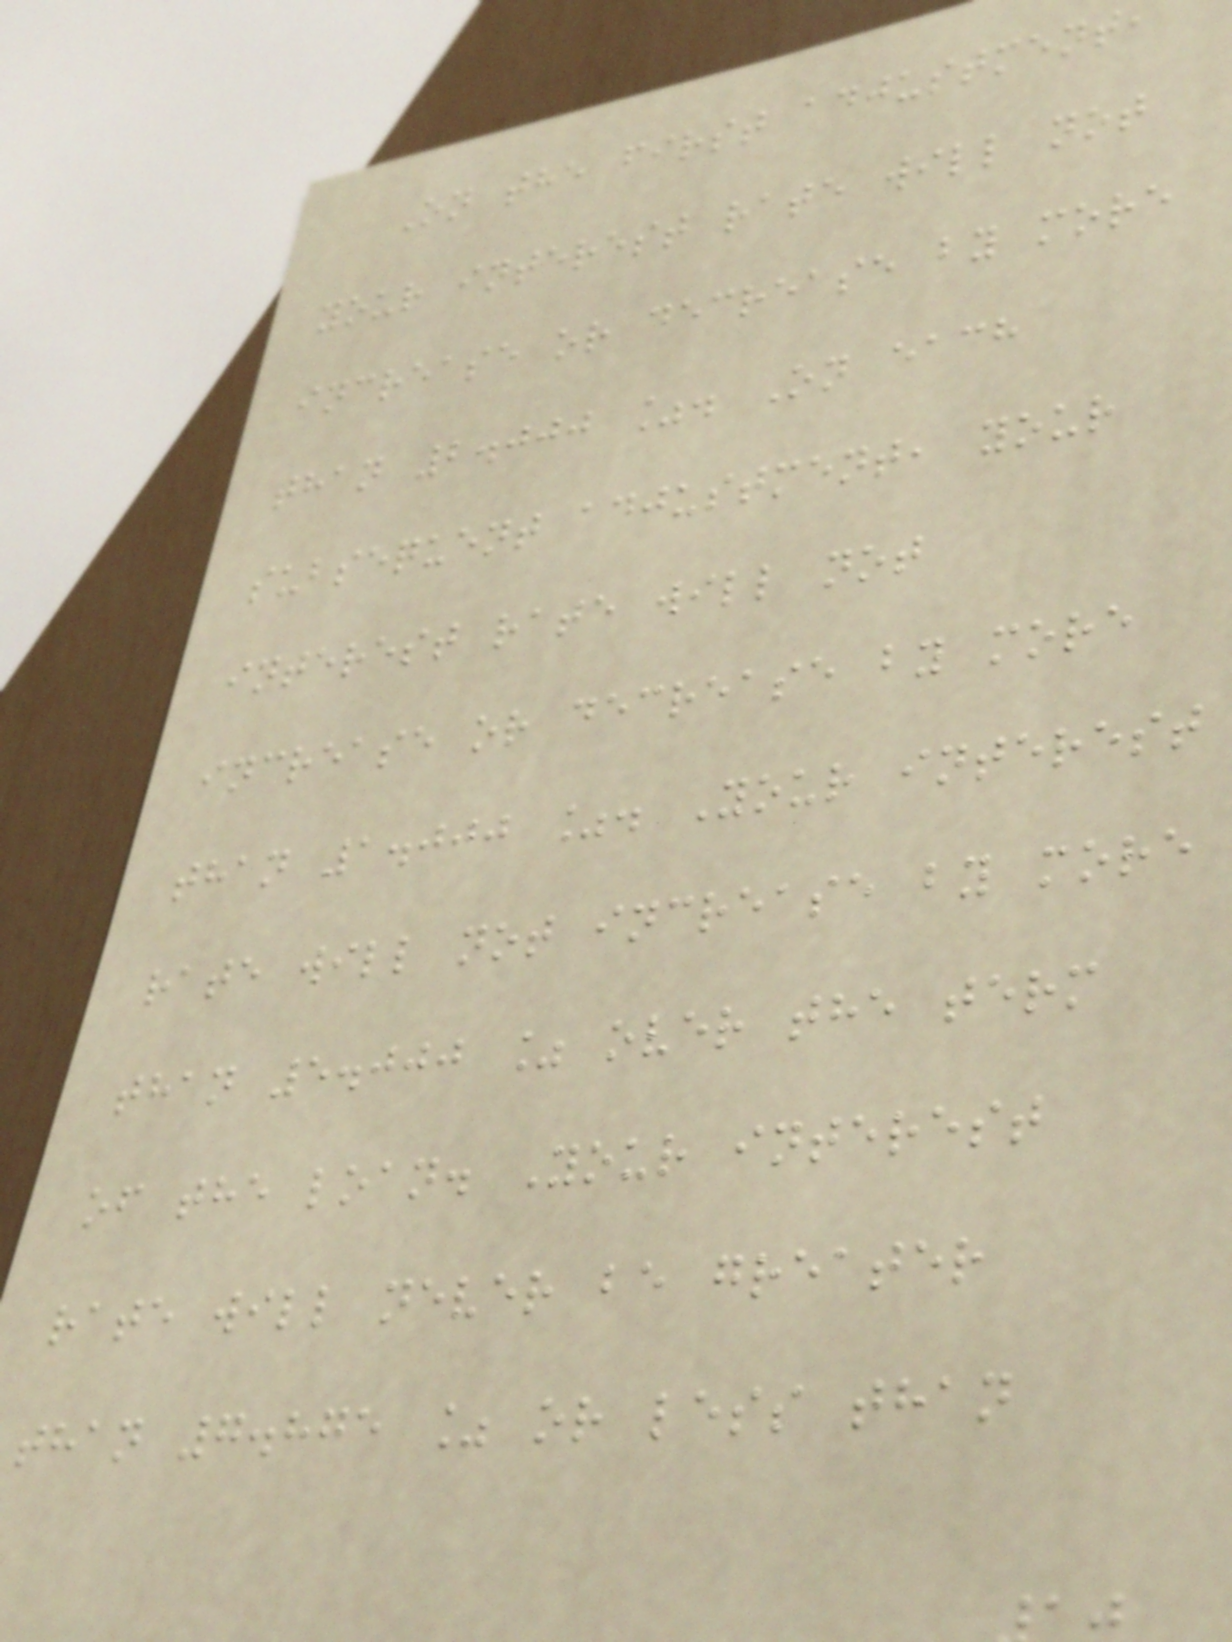On the first adjustment
your interest rate will not
increase or decrease by more
than 2.000 %. On each
subsequent adjustment, your
interest rate will not
increase or decrease by more
than 1.000 %. Your interest
rate will not increase by more
than 5.000 % over the term
of the loan. Your interest
rate will never be greater
than 7.875 % or less than
